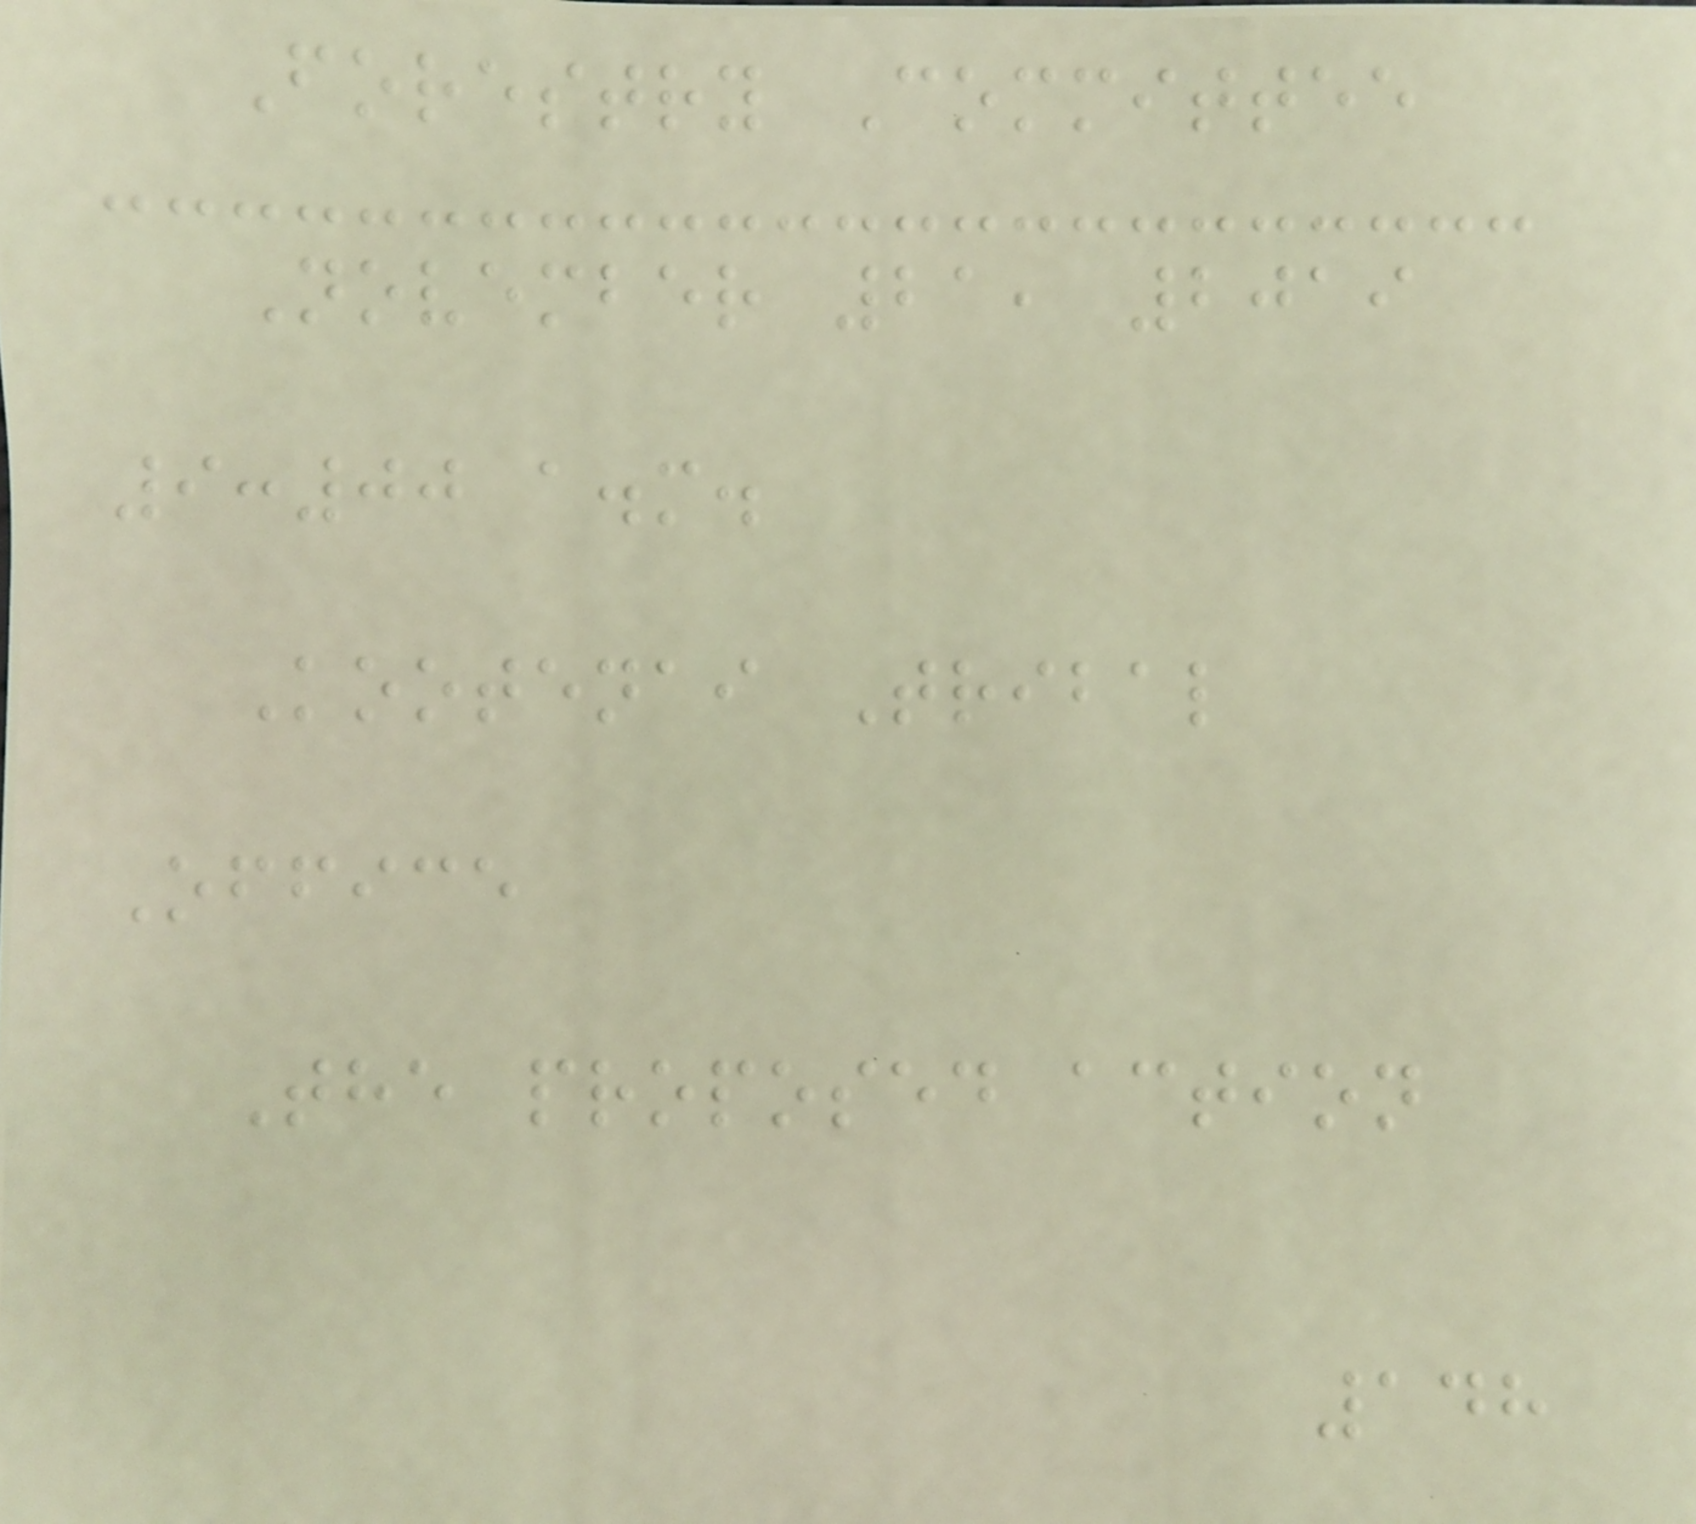Forestry Committee
November 21, 2019
9:00 a.m.
Kootenai Tribal
Office
The proposed action
148
